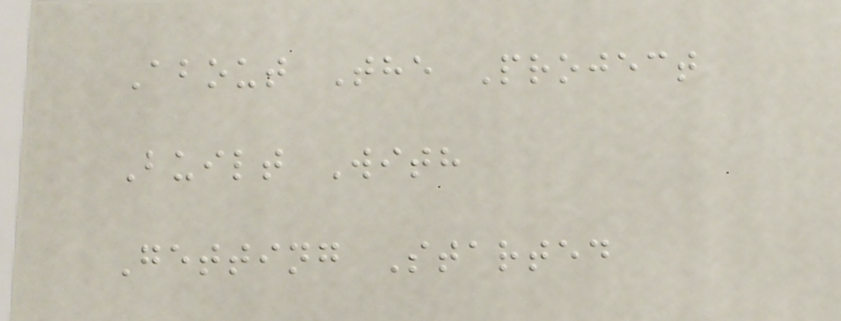About The Project
Built With
Getting Started
